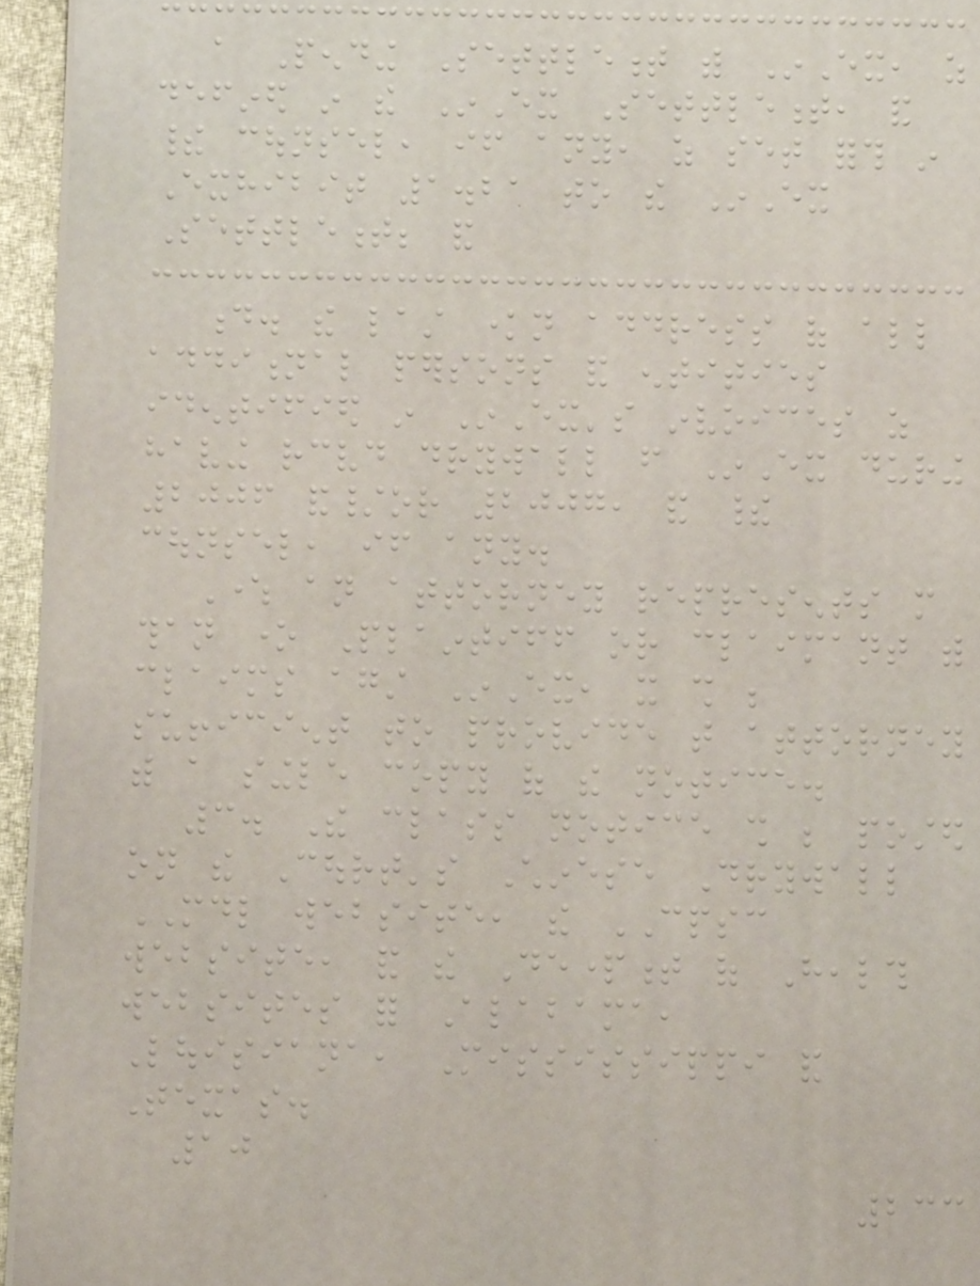a Pending Settlement with InEx, as
defined in the InEx Settlement, and
their counsel, if any, as set forth in
Exhibit 1.21 to the InEx
Settlement; and
d. the last known address of all
additional persons and entities
identified in InEx's invoices as
having received drywall from InEx during
2006 and/or 2007, and their
counsel, if any.
Where an attorney represents more
than one Plaintiff or claimant with
claims against InEx, it shall be
sufficient to provide that attorney
with a single copy of the notice.
3. The class notice shall be posted
on the Court's Chinese Drywall
MDL website, the CPSC
website, and the Department of Health
websites for Alabama,
Louisiana, Mississippi and
Texas.
10
233
